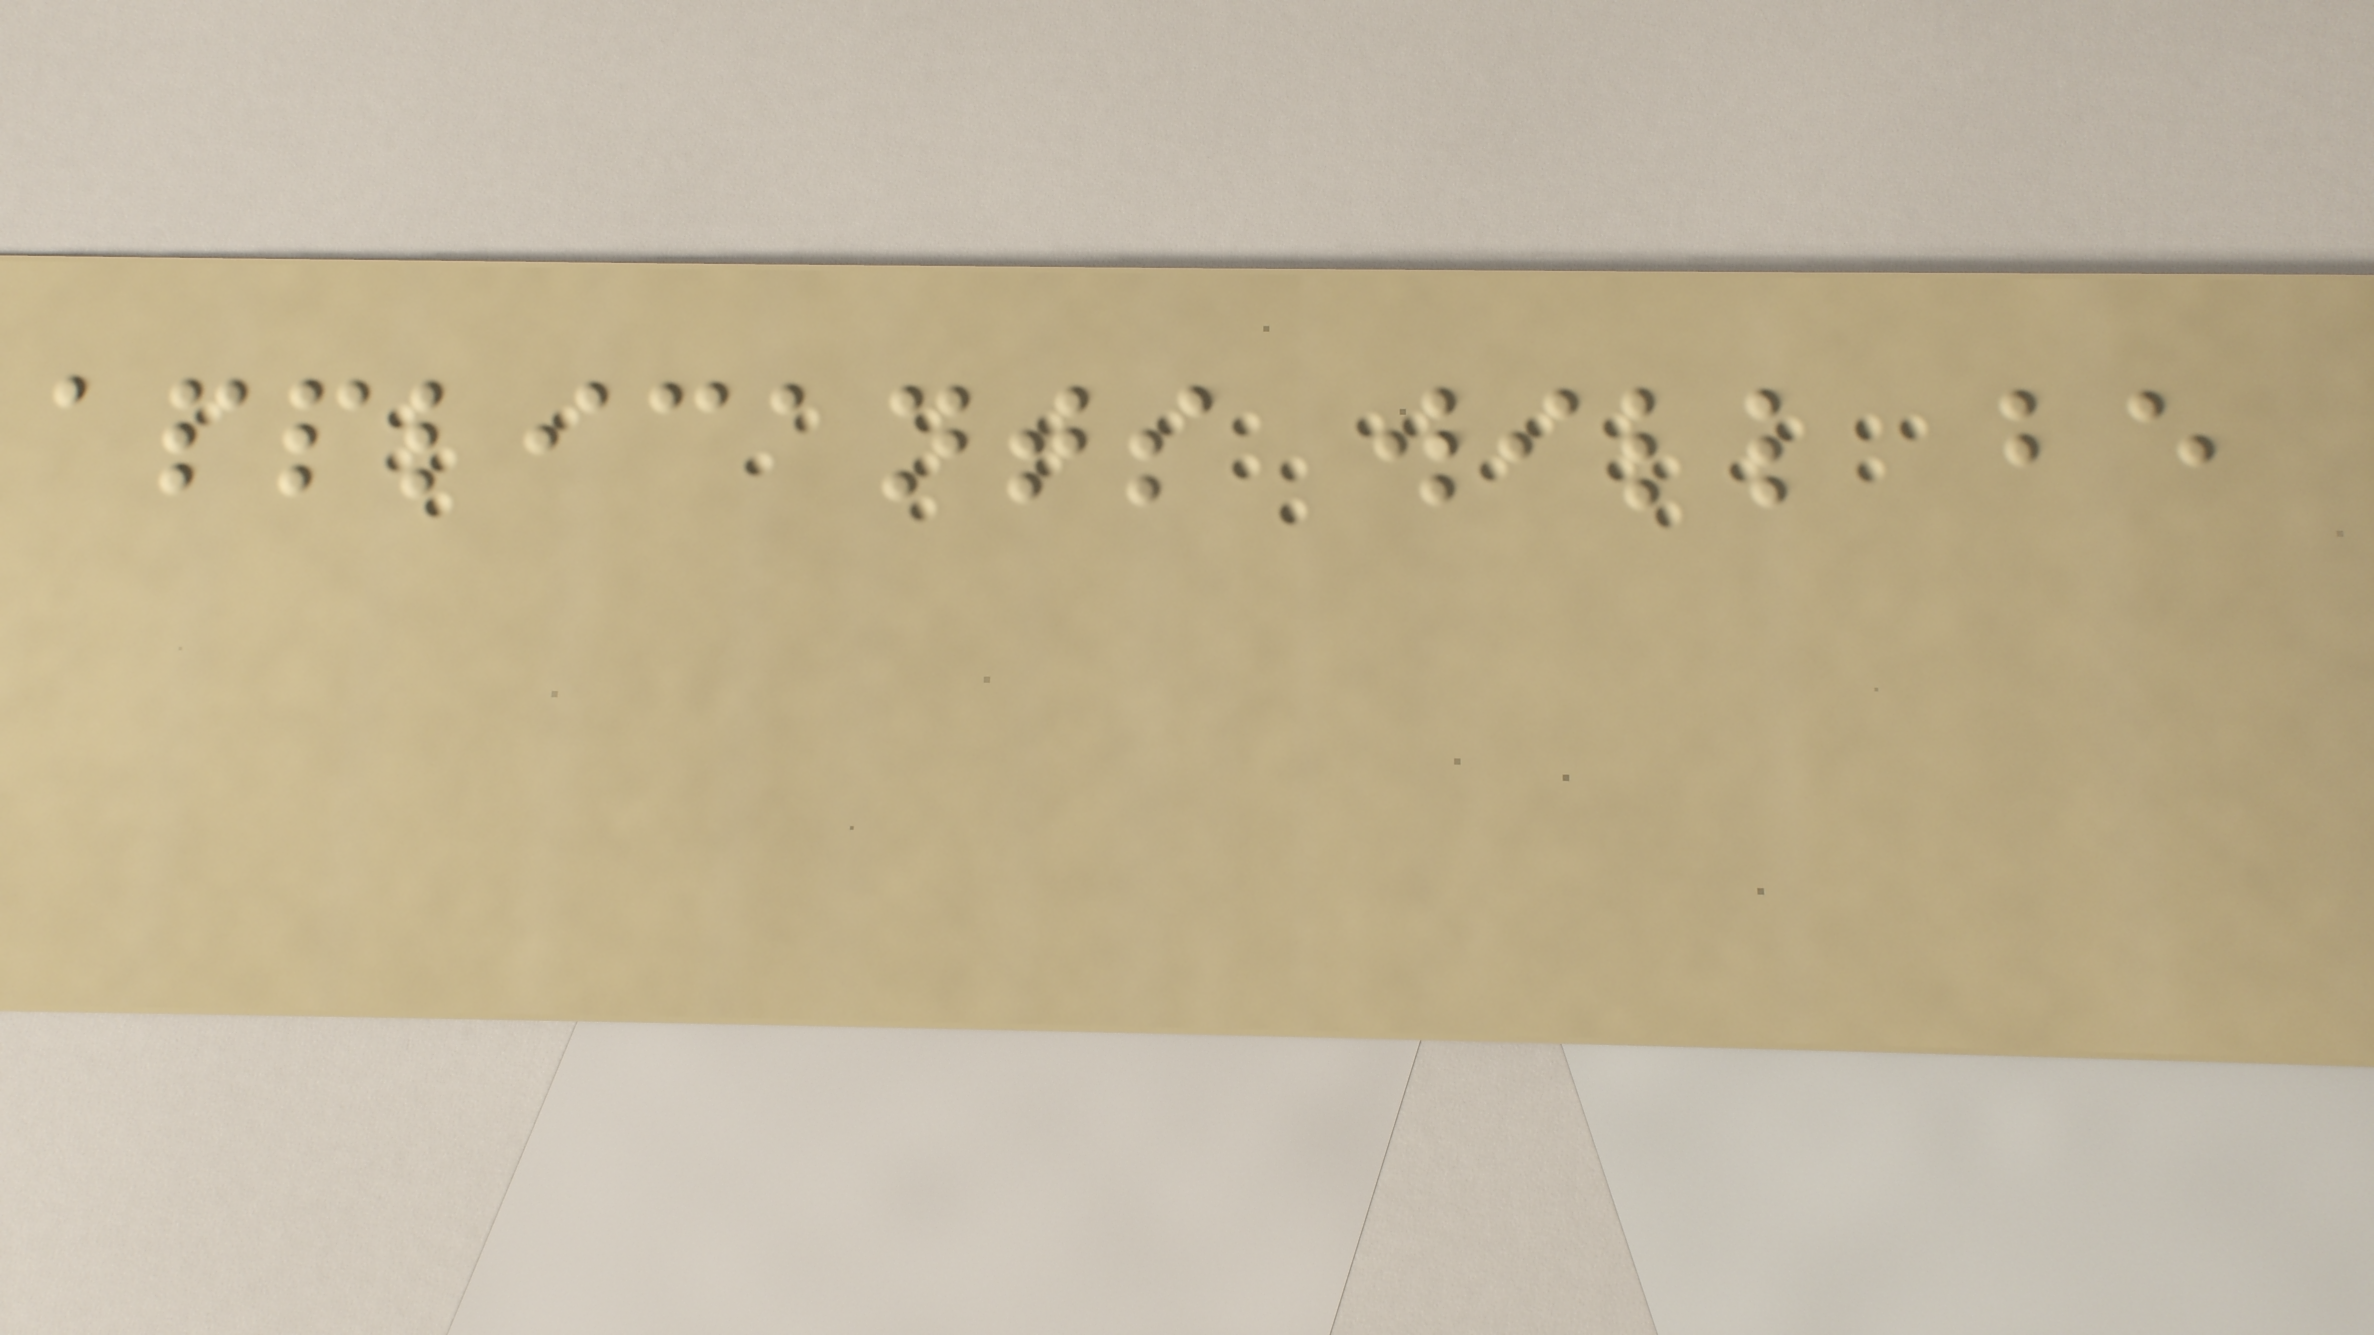applicants will be
